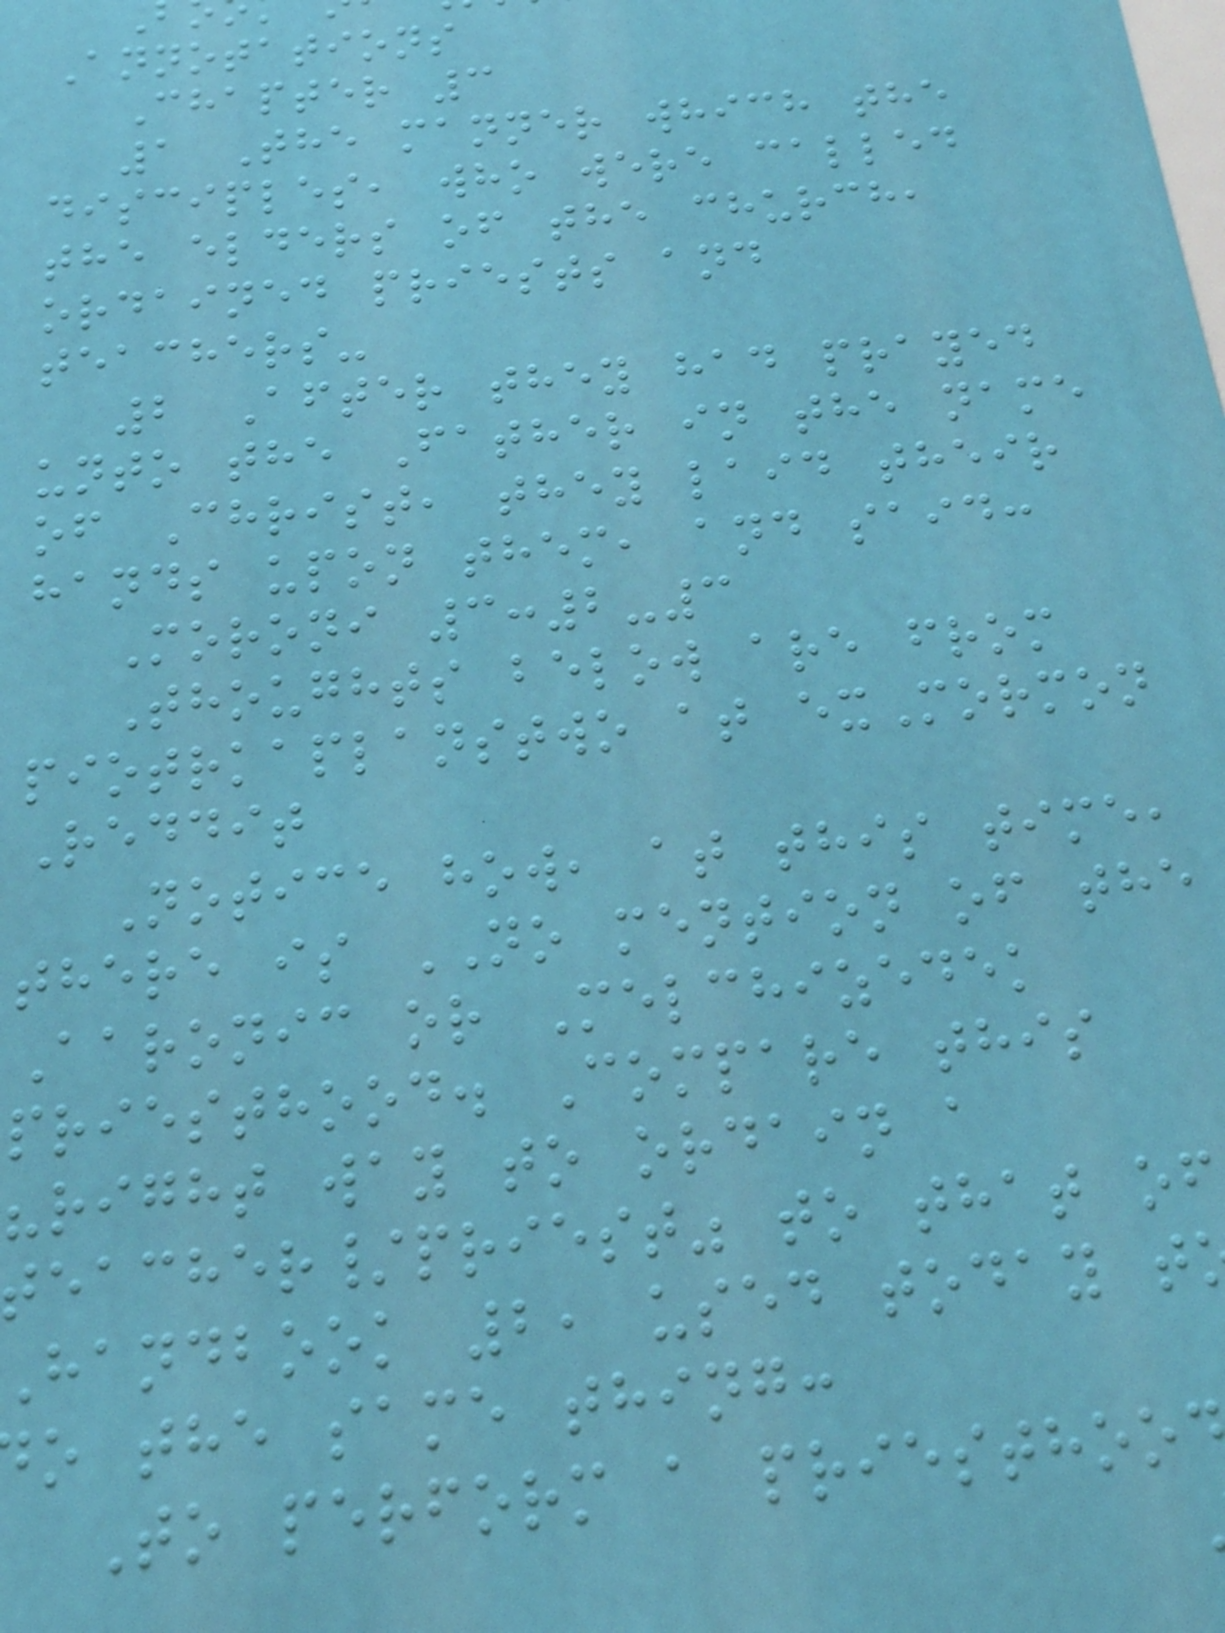Annotations
Chapter 3
1 The manner which the
disciples, who were called
the elders of the church,
ordained priests and
teachers-
2 After they had prayed
unto the Father in the name
of Christ, they laid their
hands upon them, and said:
Moroni 3:2-3
Thoughts below are from
piotrkaplanstwo at exMormon
Reddit
Notice how, at this time,
there is NO mention of the
Aaronic or Melchizedek
priesthood. Compare this
"right way to ordain a
teacher/priest" to that of
handbook 2, used today t
o the same thing:
To perform a priesthoo
